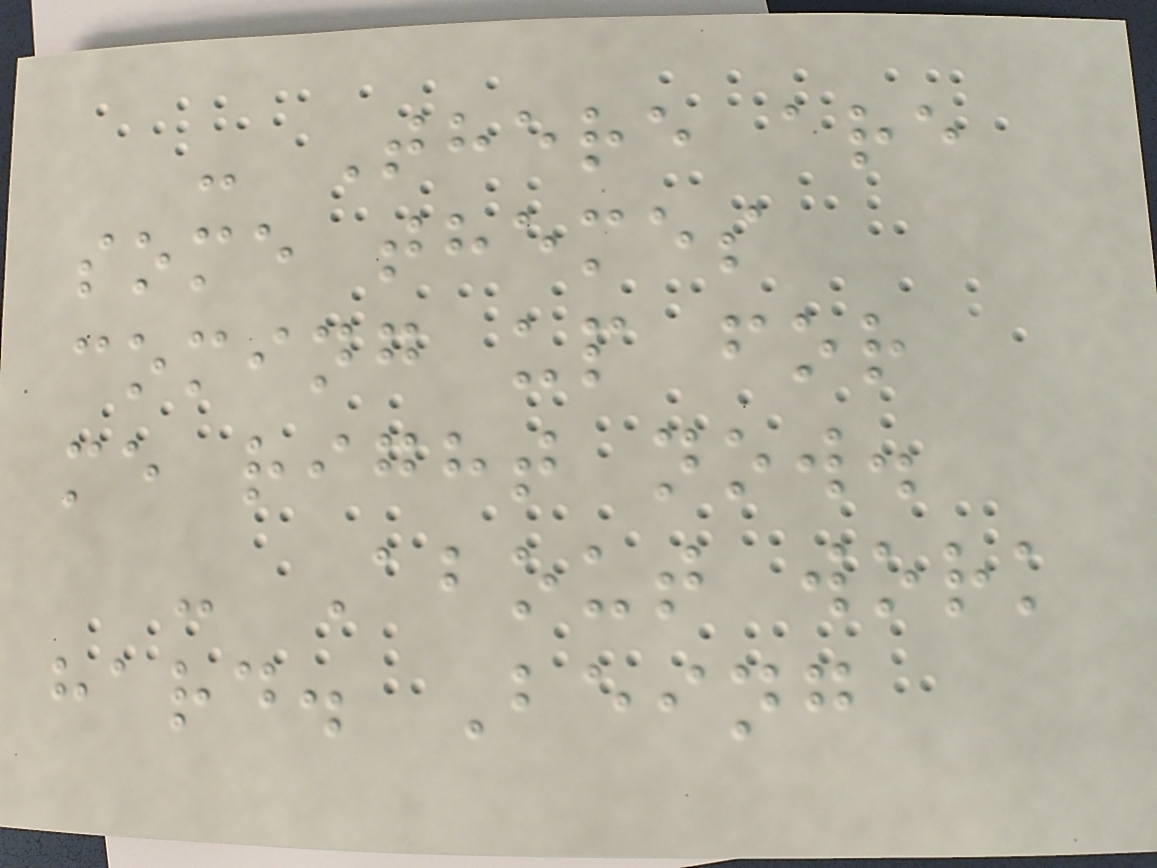- There are
some themes
coming up for
me right now.
- About work
hard. Being
